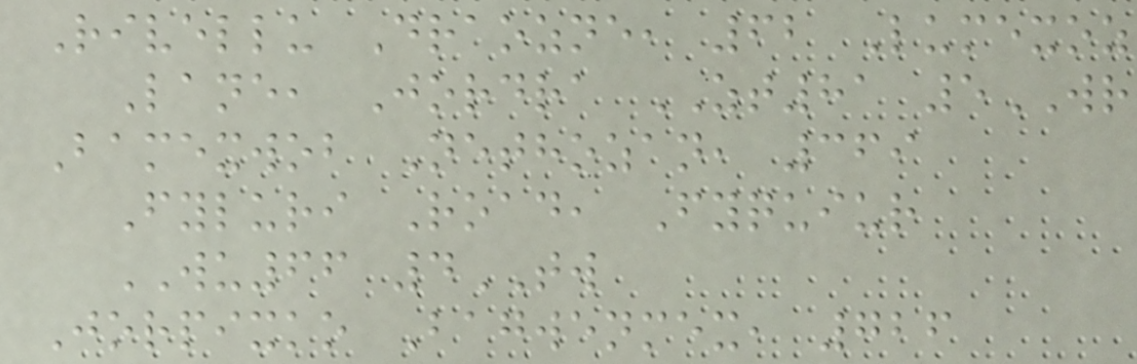Rivellu Draozne, 62 Lumexoz
Lane, Jordra ZT81 5WR
Bamexwob Nethozan, 369
Fyluri Road, Fyquiur
WU66 4TW
Jorpixko Bagwenmex, 726
